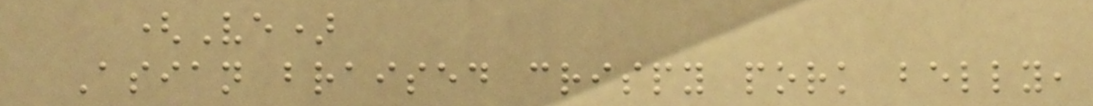(Ve)
Asian braised crispy pork belly,
